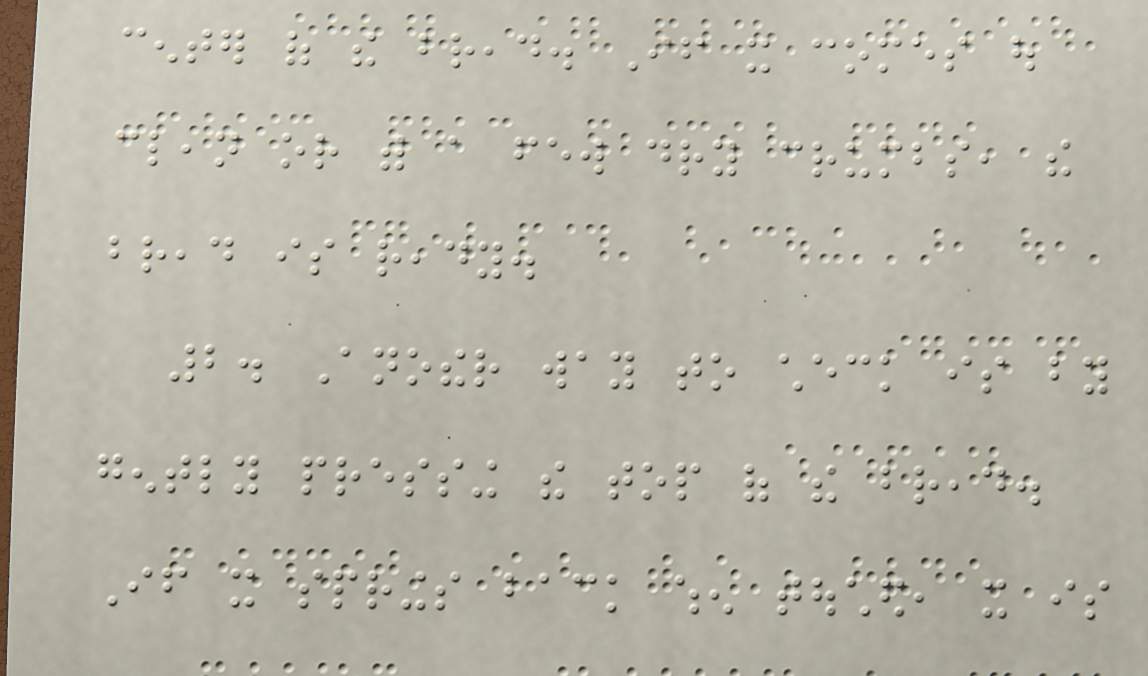center of the bread. If it comes out
clean or with a few dry crumbs, the
bread is ready.
2. Another way to check is by
gently pressing the top of the bread.
If it springs back when touched, it is
